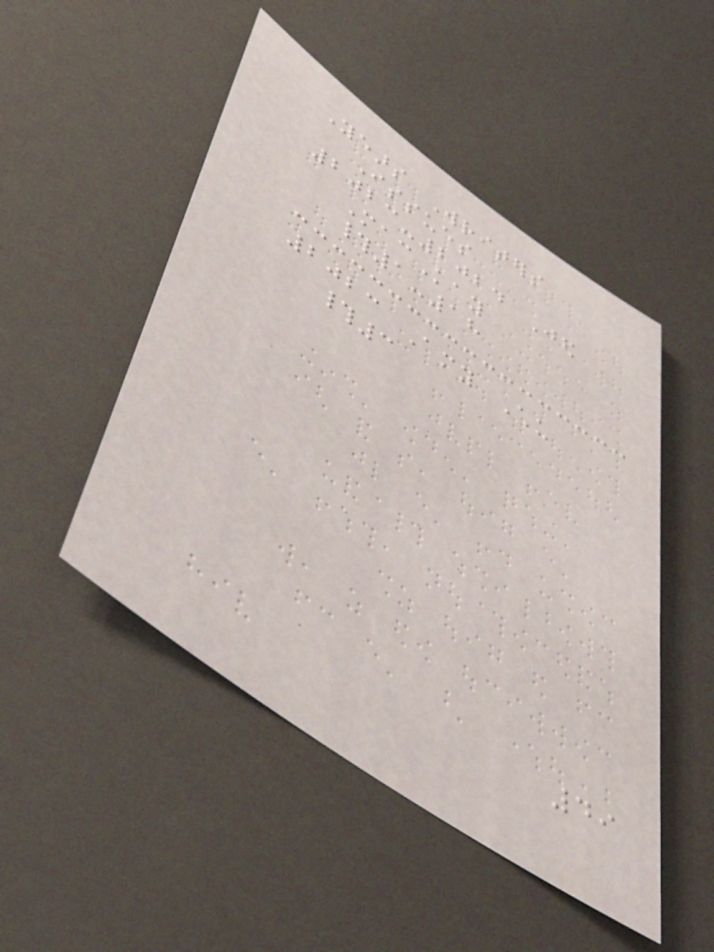Years Writers
Issues
2023-2024 Jed
MacKay
#1-18
2023 Amy Chu
#3
49
